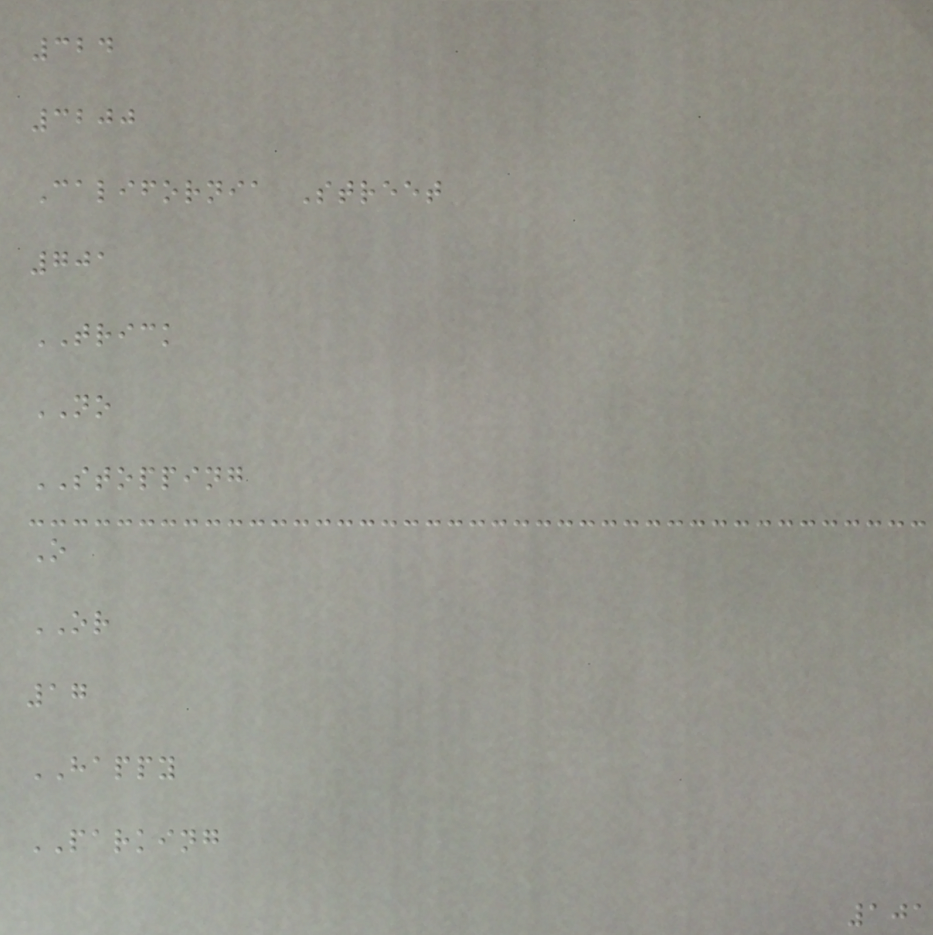324
3200
California Street
701
TRICK
NO
STOPPING
O
OR
17
HAPPY
PARKING
101
